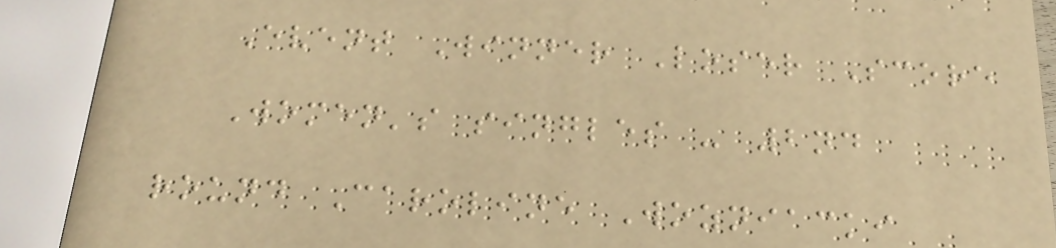Event Winner Loser Score
Women's singles - 2nd
round Caroline Wozniacki
